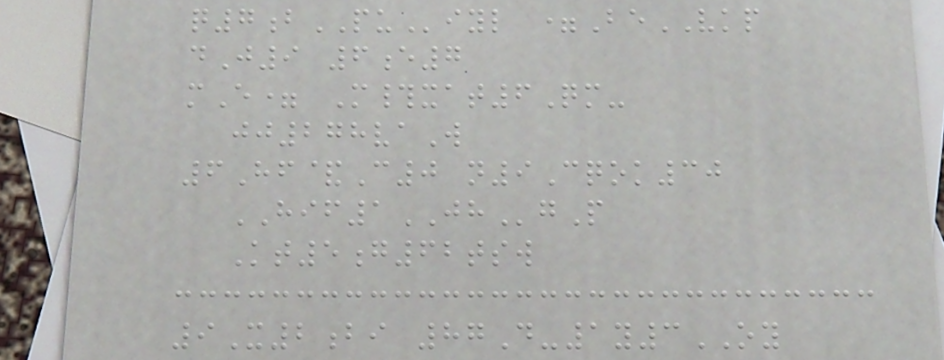q7bPUiyl =BeVKP
dJ9 6e7
mE= M#xat6Qm-
jj278vaW
6Hf&C0 n9Cqok30
HIF1JHgP
Kt5g62tsw
9X2bi 87D-1y3OY
